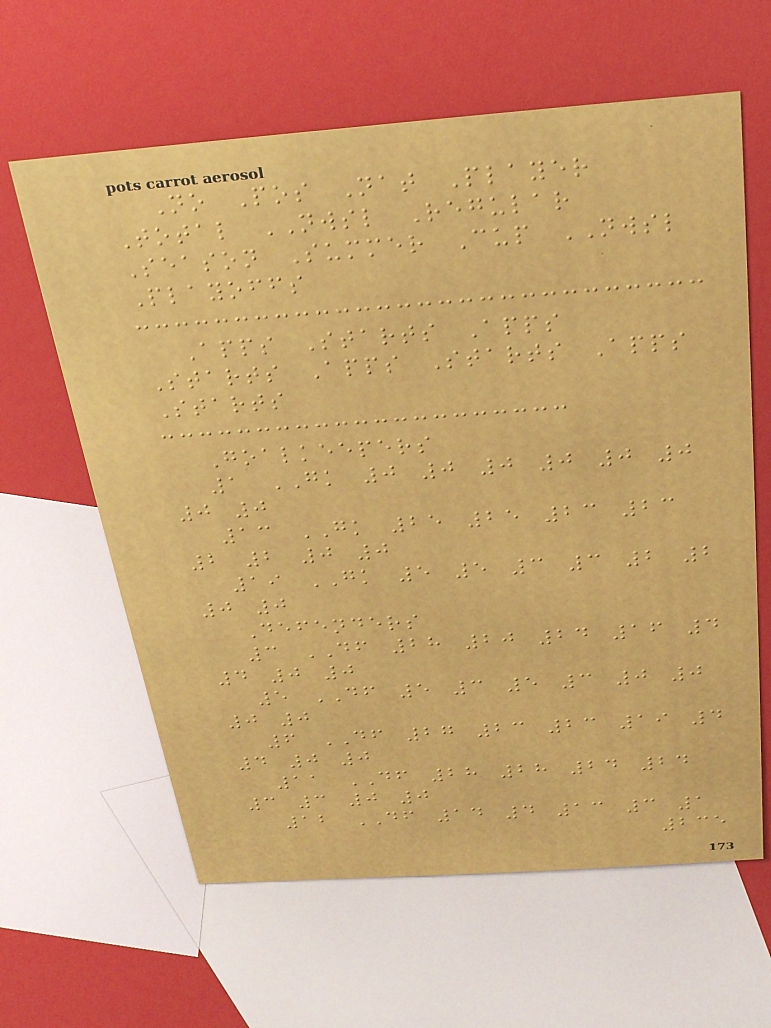No Pos Nat Player
Total NWSL Regular
Season Summer Cup NWSL
Playoffs
Apps Starts Apps
Starts Apps Starts Apps
Starts
Goalkeepers
1 GK 0 0 0 0 0 0
0 0
13 GK 25 25 23 23
2 2 0 0
19 GK 5 5 3 3 2 2
0 0
Defenders
3 DF 28 20 24 16 4
4 0 0
5 DF 5 3 5 3 0 0
0 0
6 DF 27 23 23 19 4
4 0 0
11 DF 28 28 24 24
3 3 0 0
12 DF 14 4 13 3 1
235
